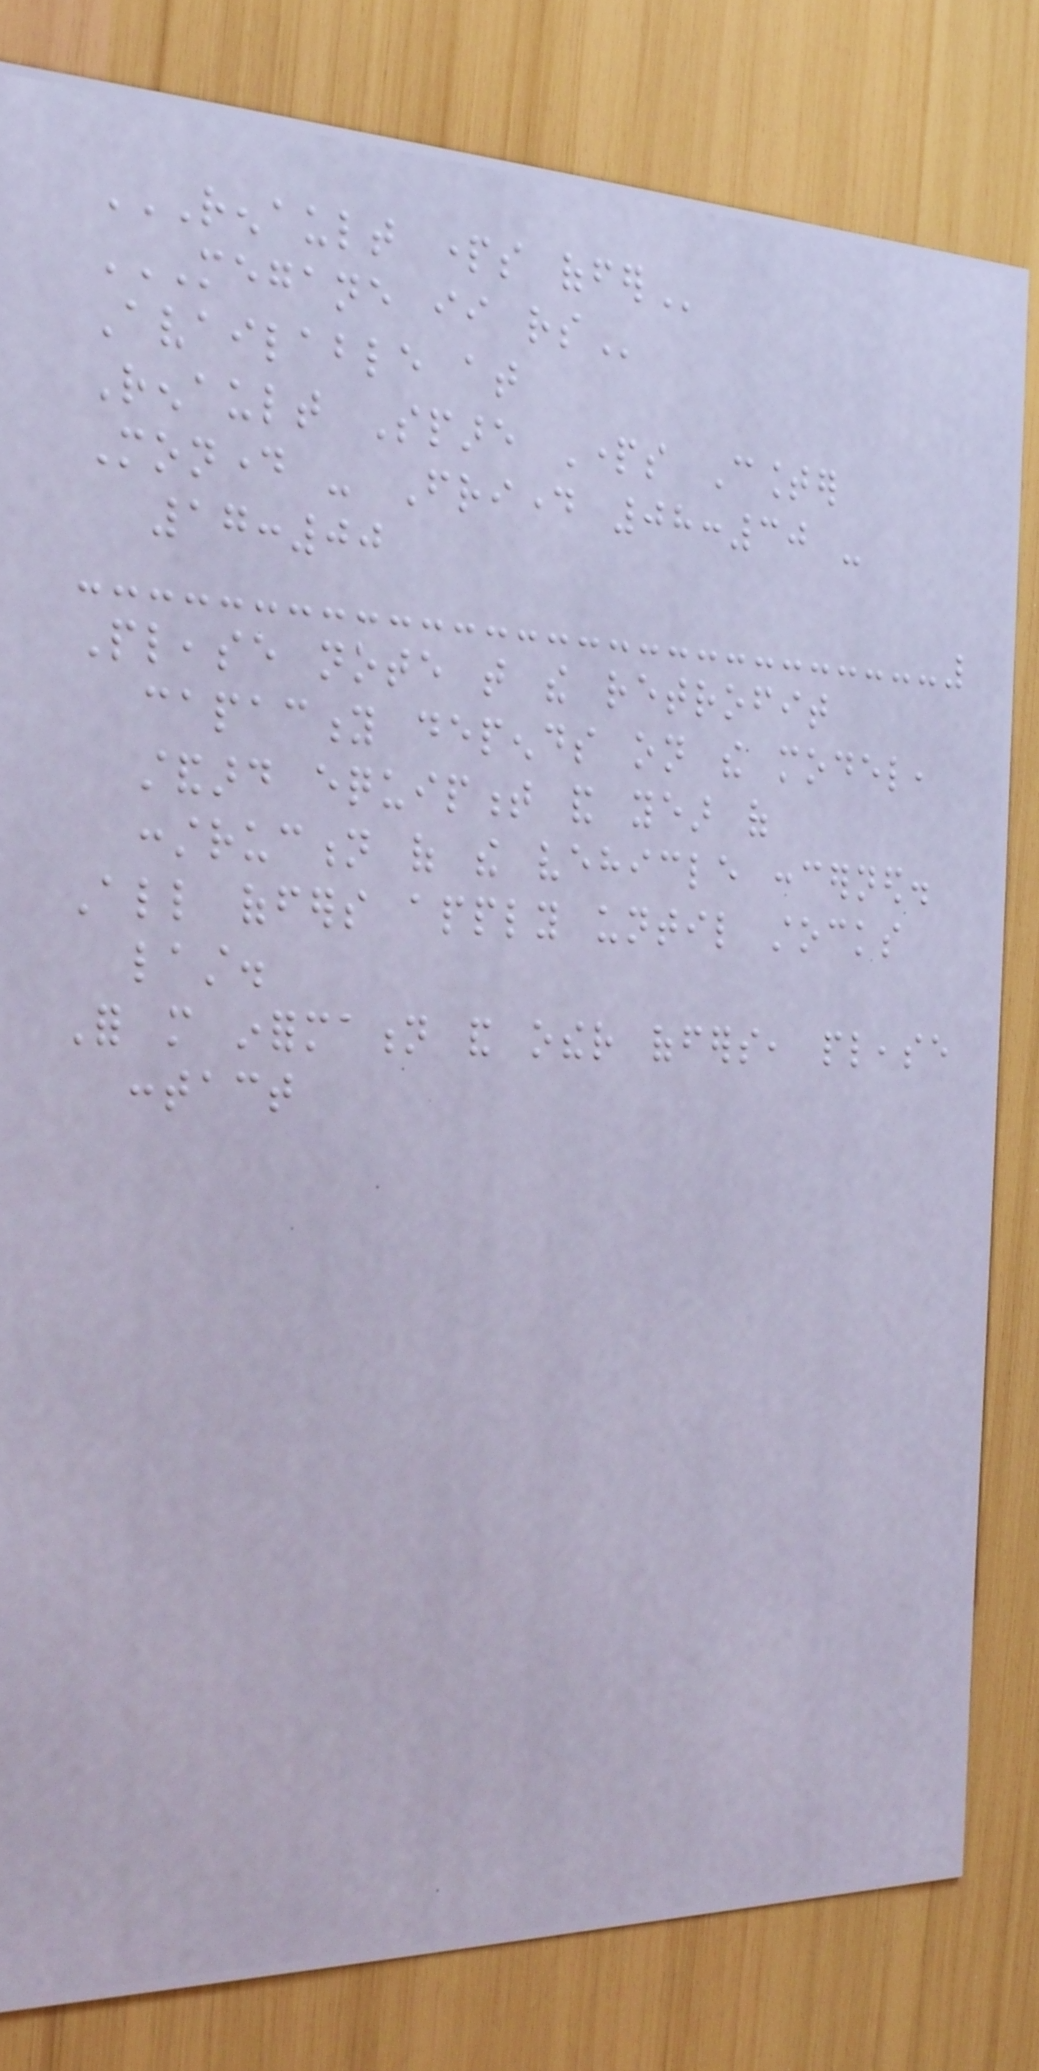RENAULT PARTS OFFER
MEGANE II RS
Available at
Renault Spare Parts Counter
Monday - Friday 08:30 -
17:00
Please note that the retrofit
capacity depends on the model,
standard equipment and year of
construction of the vehicle concerned.
All offers apply until stocks
last.
For more information and other offers, please
contact
